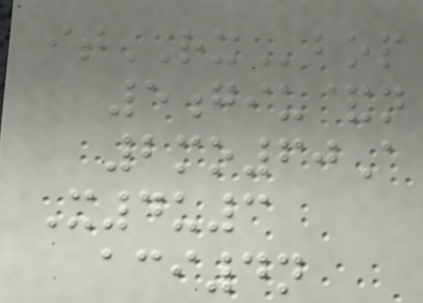itRUbop
5giu&n
2mo60A
X4u3
aci4n
